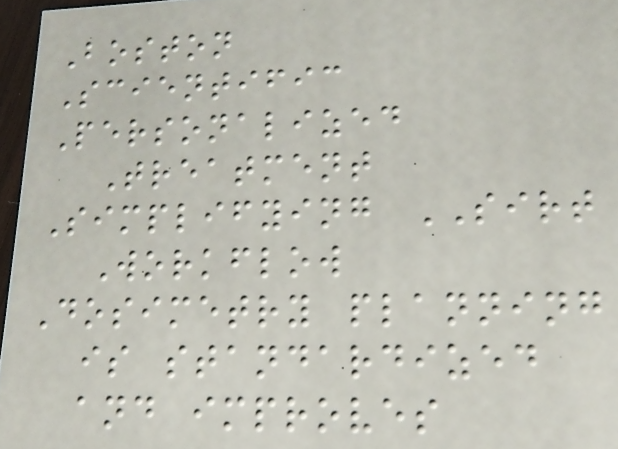Boston
Scientific
Personalized
Treatment
Simplifying SIRT
Workflow
Dosimetry planning
is standardized
and improves
